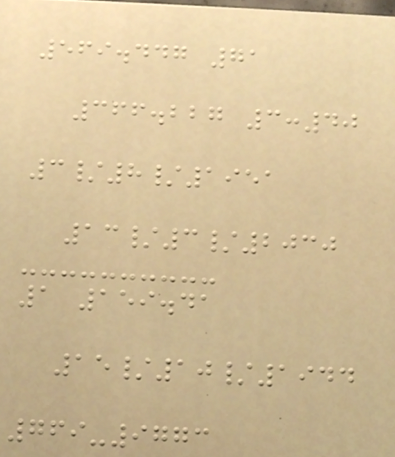569.447 71
366.227 3:40
3/8/1951
13/3/2030
1 159.41
15/10/1944
769-9773
